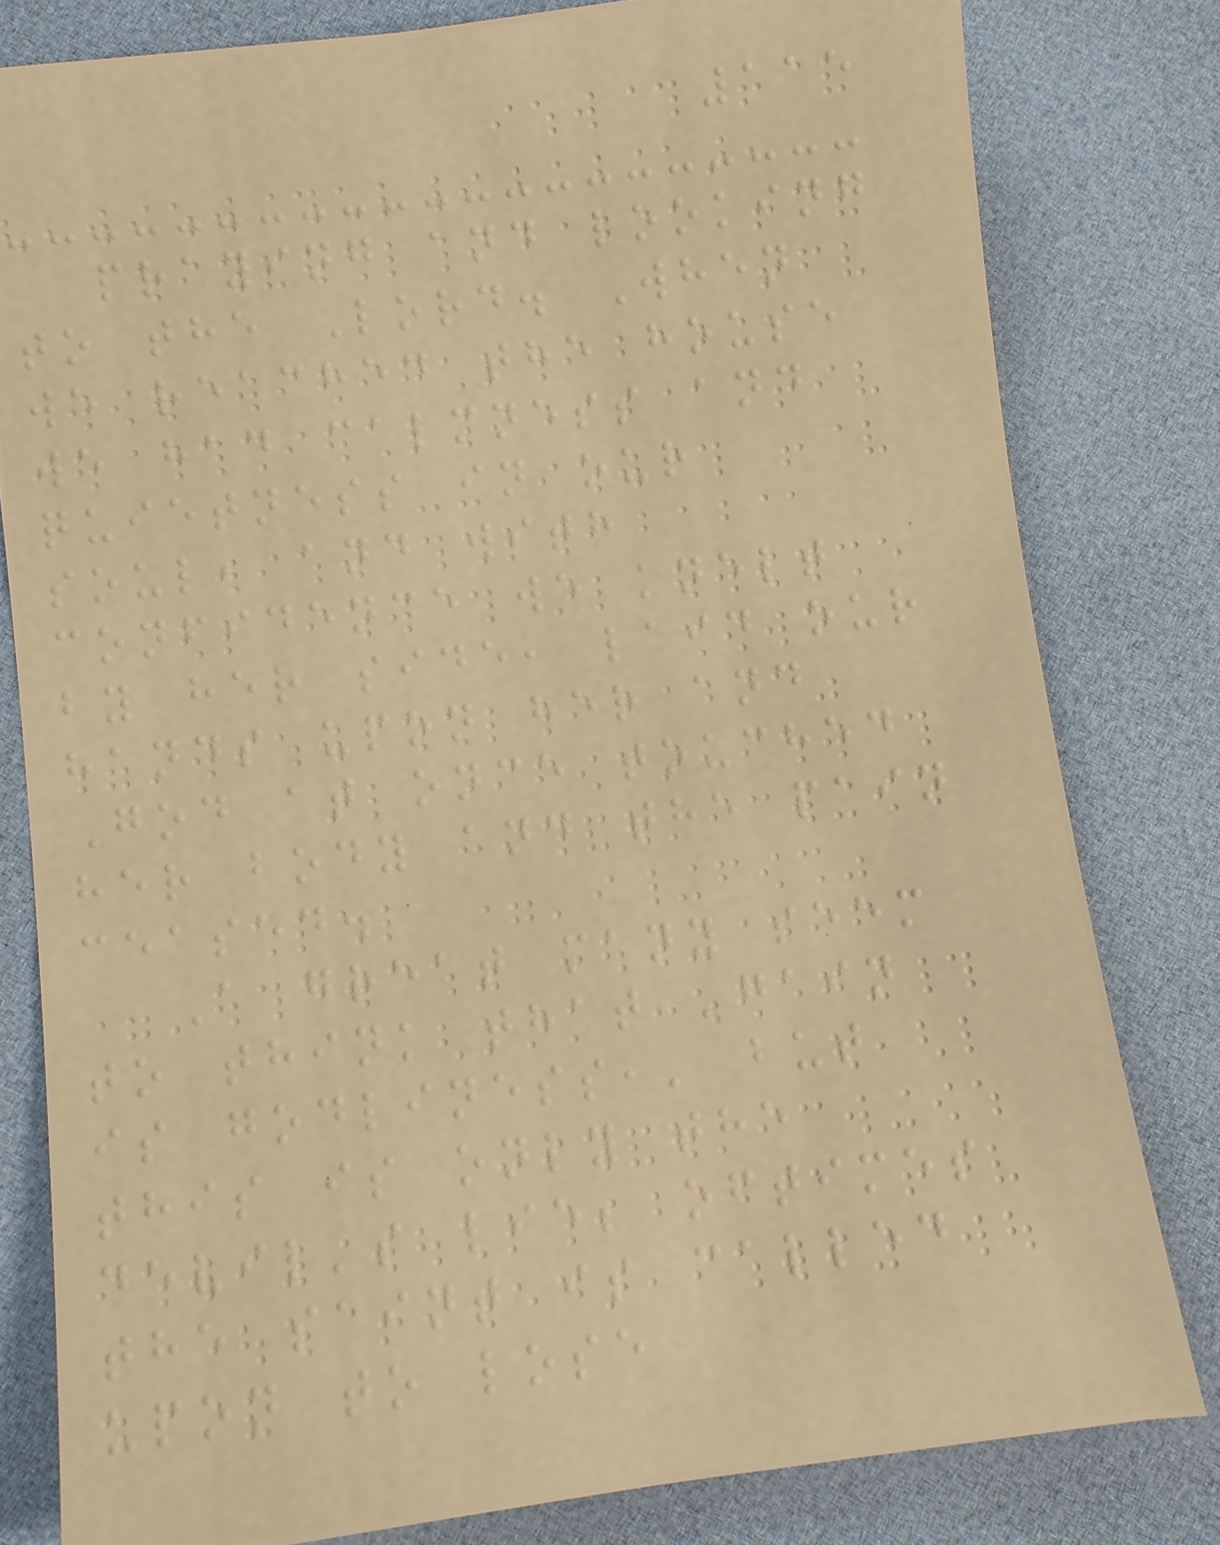115
praying and looking
to the Lord. When
we reached the house
we had calmness and
quietness in our
soul, and with
confidence we knelt
by her side, laid our
hands upon her and
God at once touched
her body and the pain
ceased.
A great many seem
to think that 'gain
is godliness,' but
this is only the
devil's lie; oftimes
the saint is called
upon to lose
